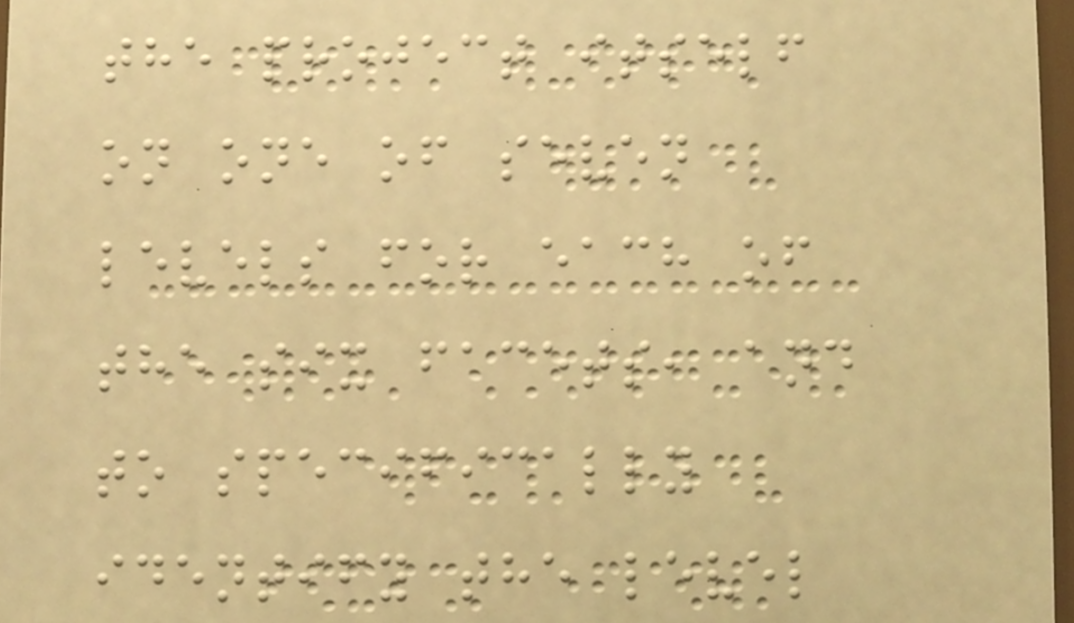the project itself
on one of seven
levels for each of
the six facets, and
to specifically
identify the level
